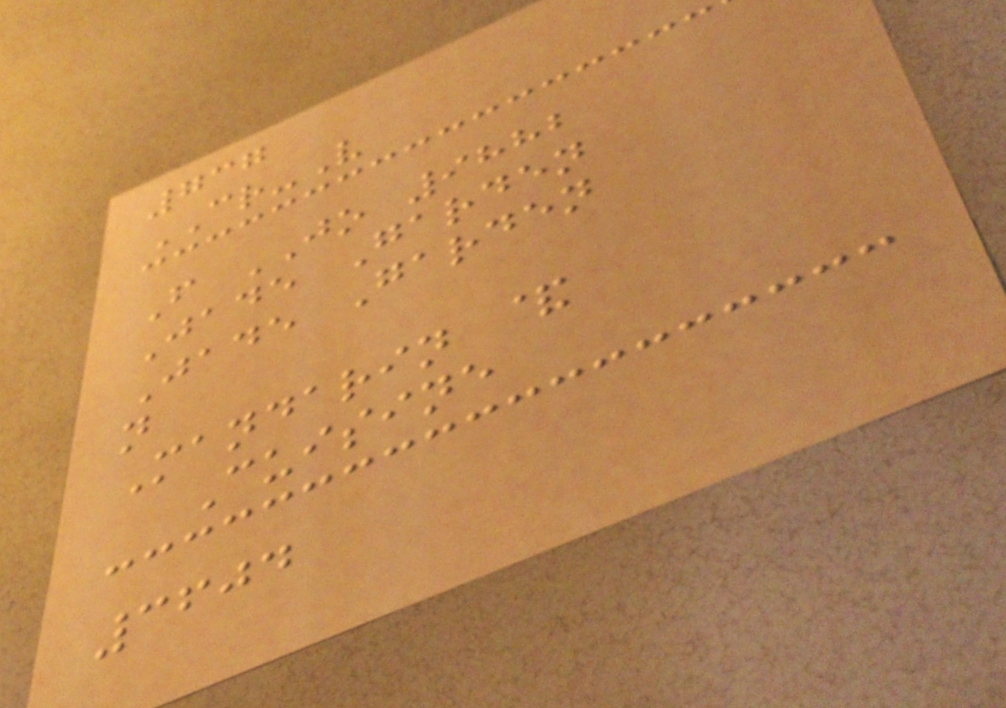737
CR-V
F JO 9882
Jade Garden
Jade Garden
n
Mandarin &
Cuisine
3604
